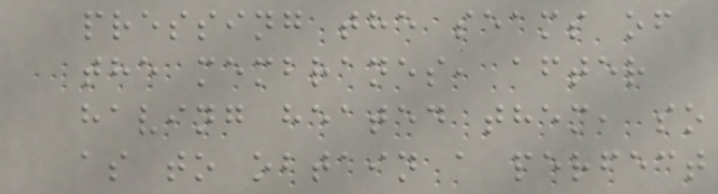pressing the seams of
the membranes, after
having heated them, so
as to obtain a perfect
